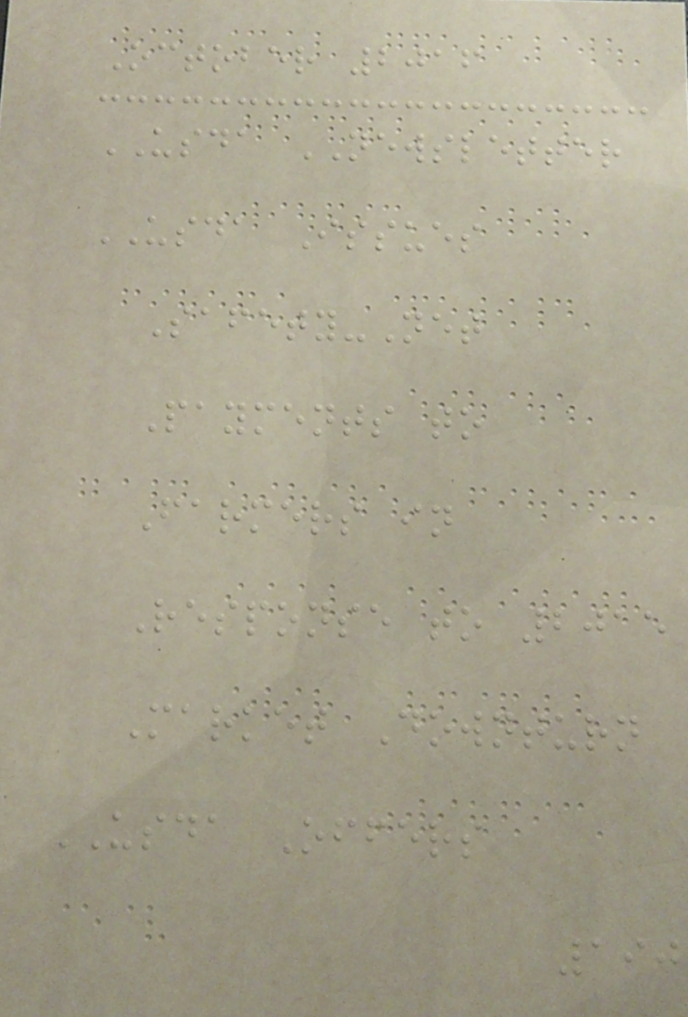October 2016
USDA NEWSLETTER
USDA Issues
Safety-Net
Payments to
Farmers in
Response to 2015
Market Downturn
USDA Offers
190
